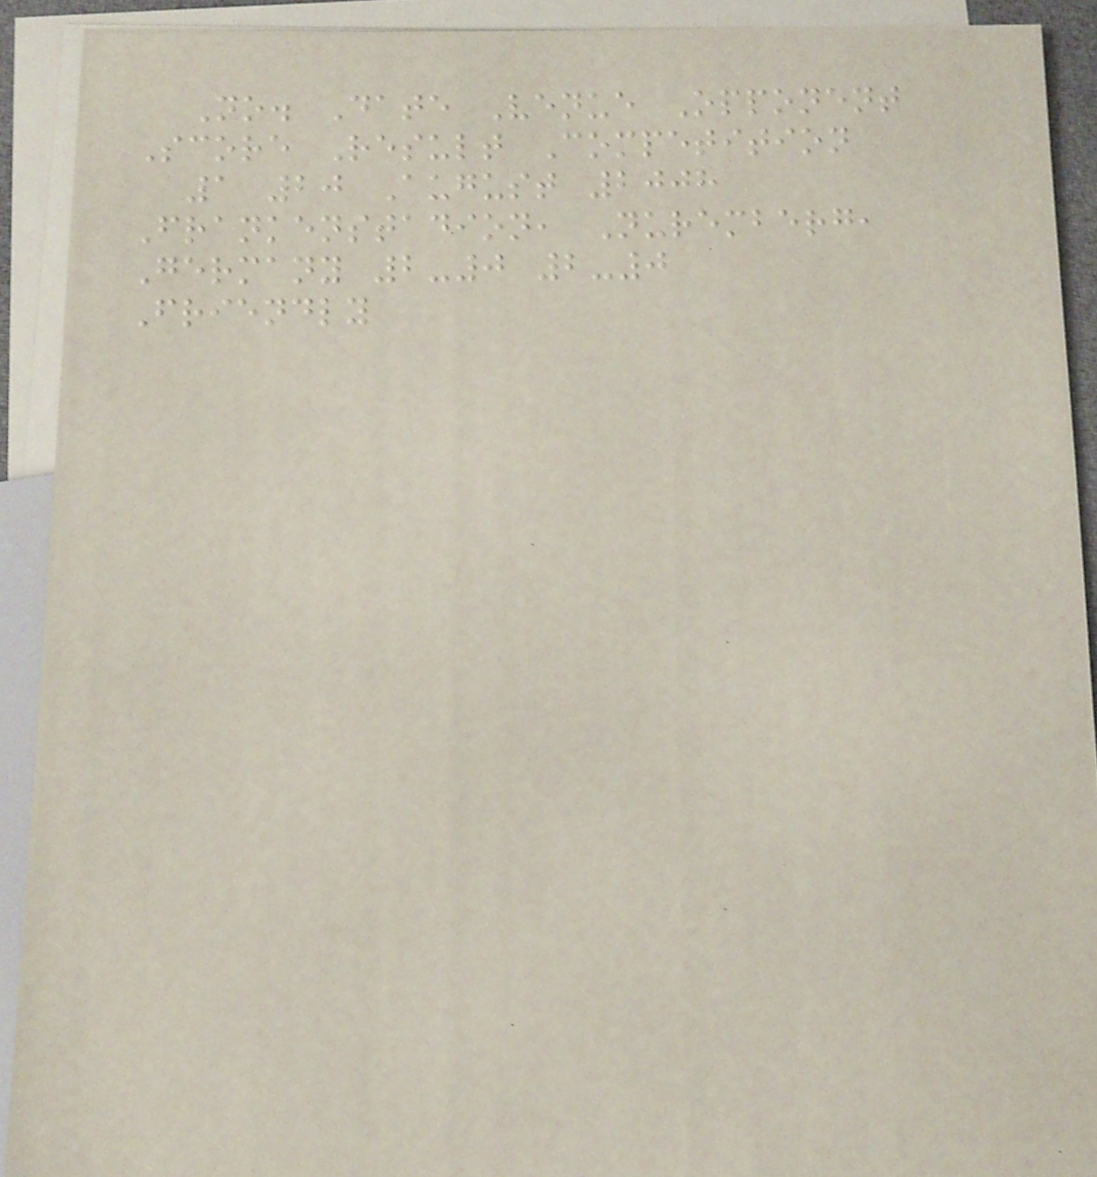No. Date Venue Opponent
Score Result Competition
1 20 August 2008
Frankenstadion, Nuremberg,
Germany 2-0 2-0
Friendly
